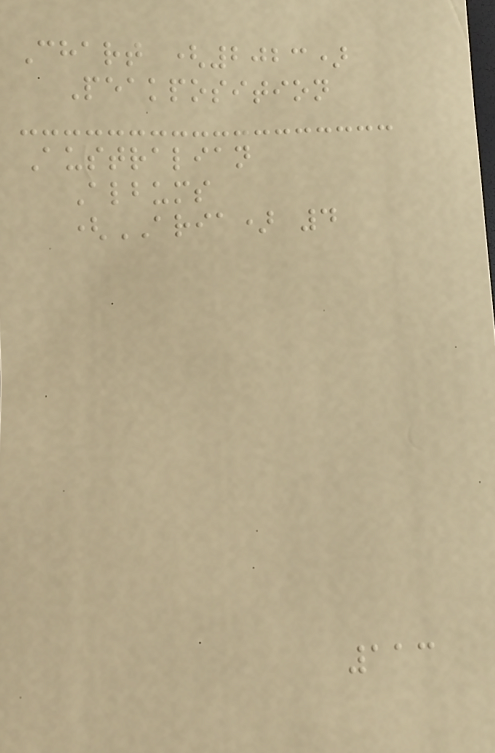Chart (2023)
Peakposition
Australian
Albums
(ARIA) 4
113
